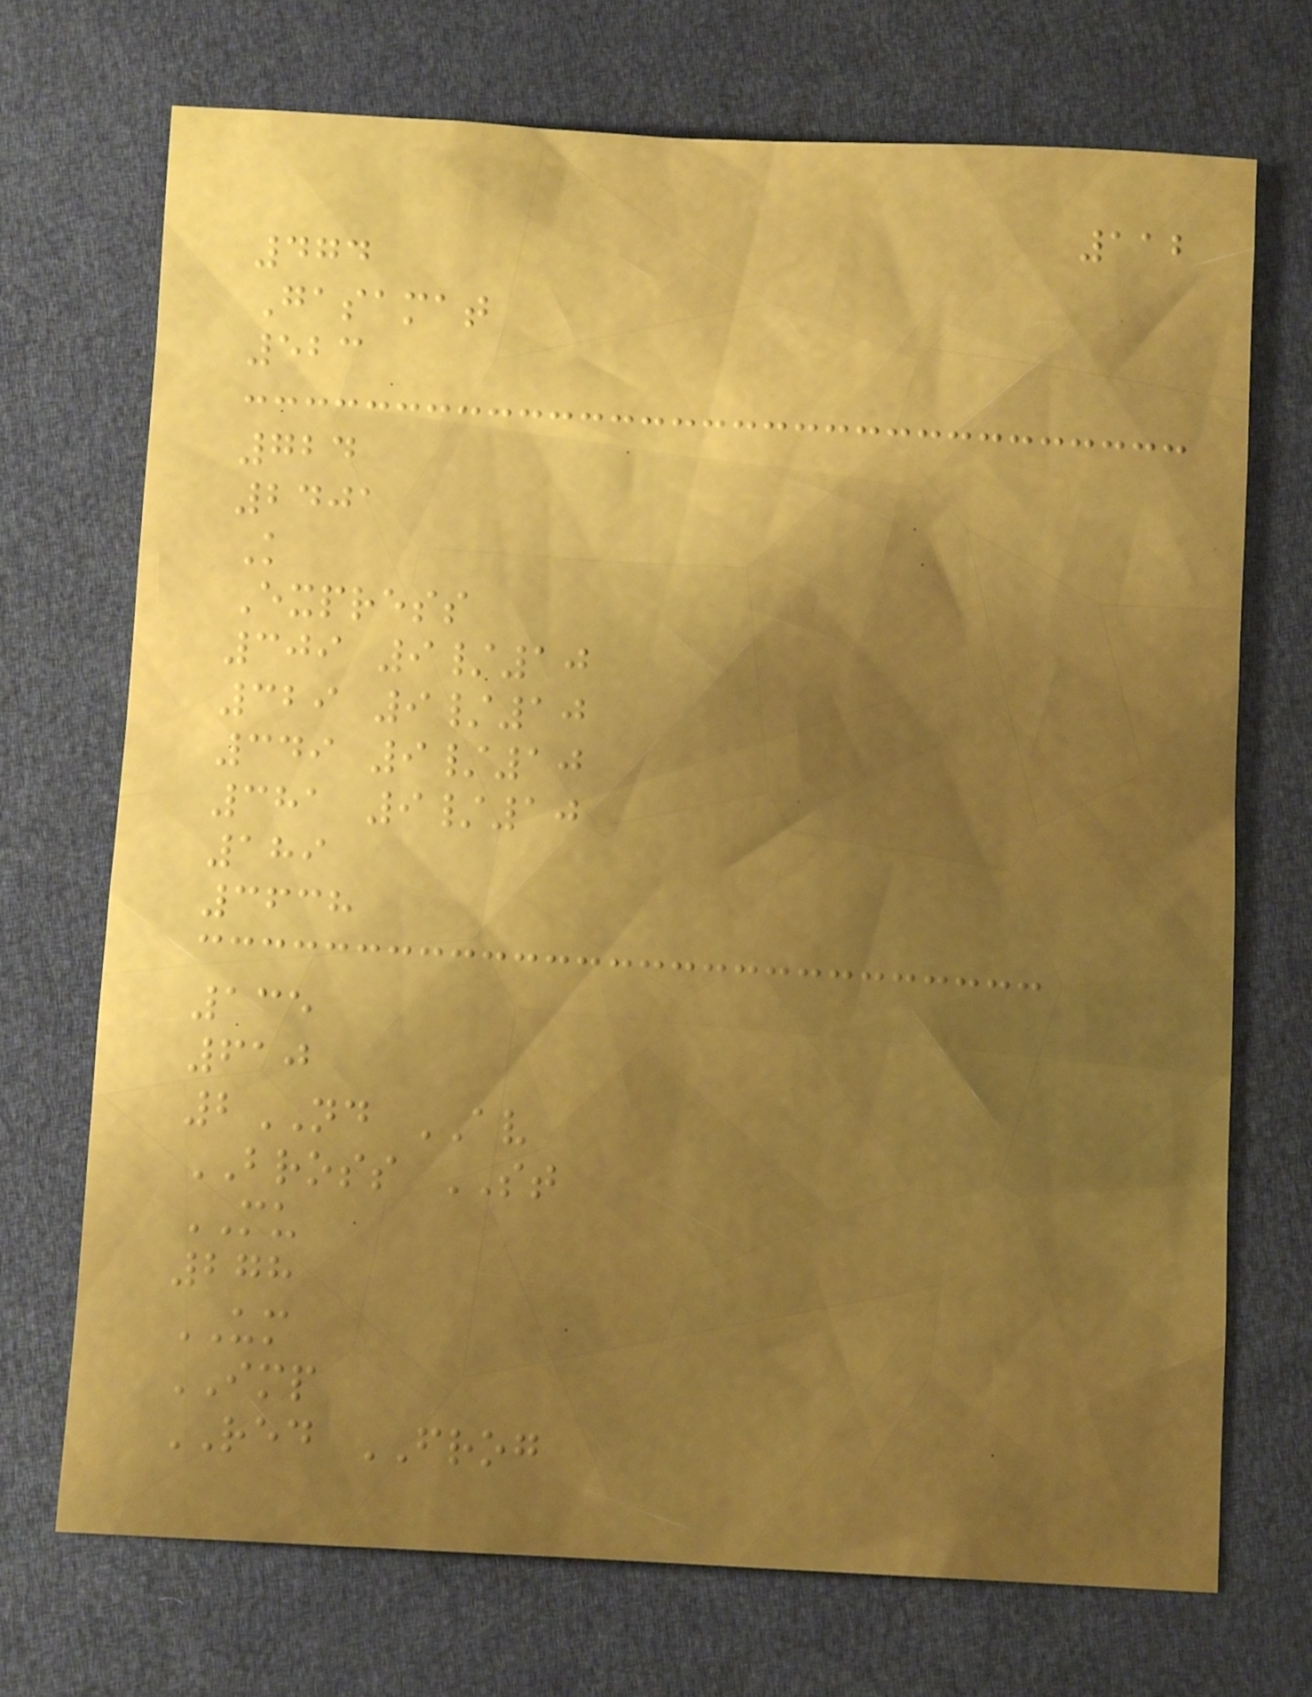112
474
Gasamat
523
724
2401
K
Express
309 9/10
329 9/10
349 9/10
381 9/10
189
3638
135
610
2ND AV
BROSS ST
MU
278
UM
IMP
RED FROG
